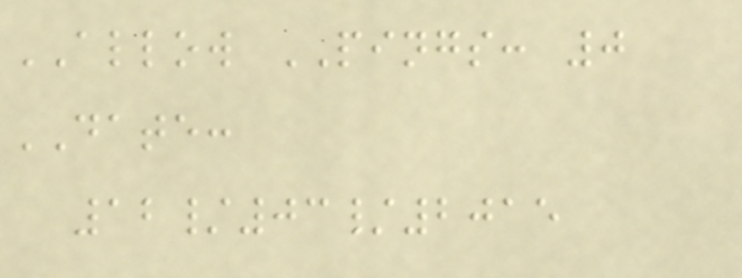ALLOW PINGS: 0
DATE:
12/03/2015
